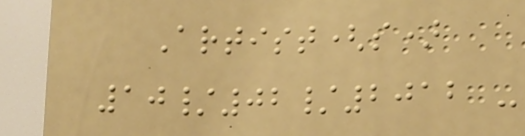Artist(s)
10/02/2012 -
